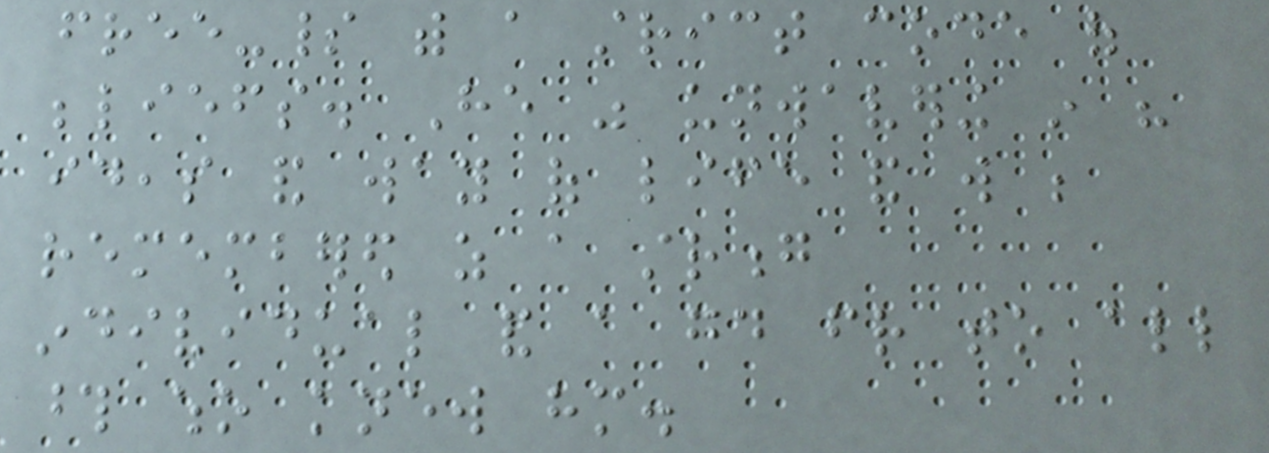free-spirit with a strict code of
beliefs. He was unwavering in his
ideas and way of life and will be
remembered as a strong
individual and a good friend to all
those who knew him.
